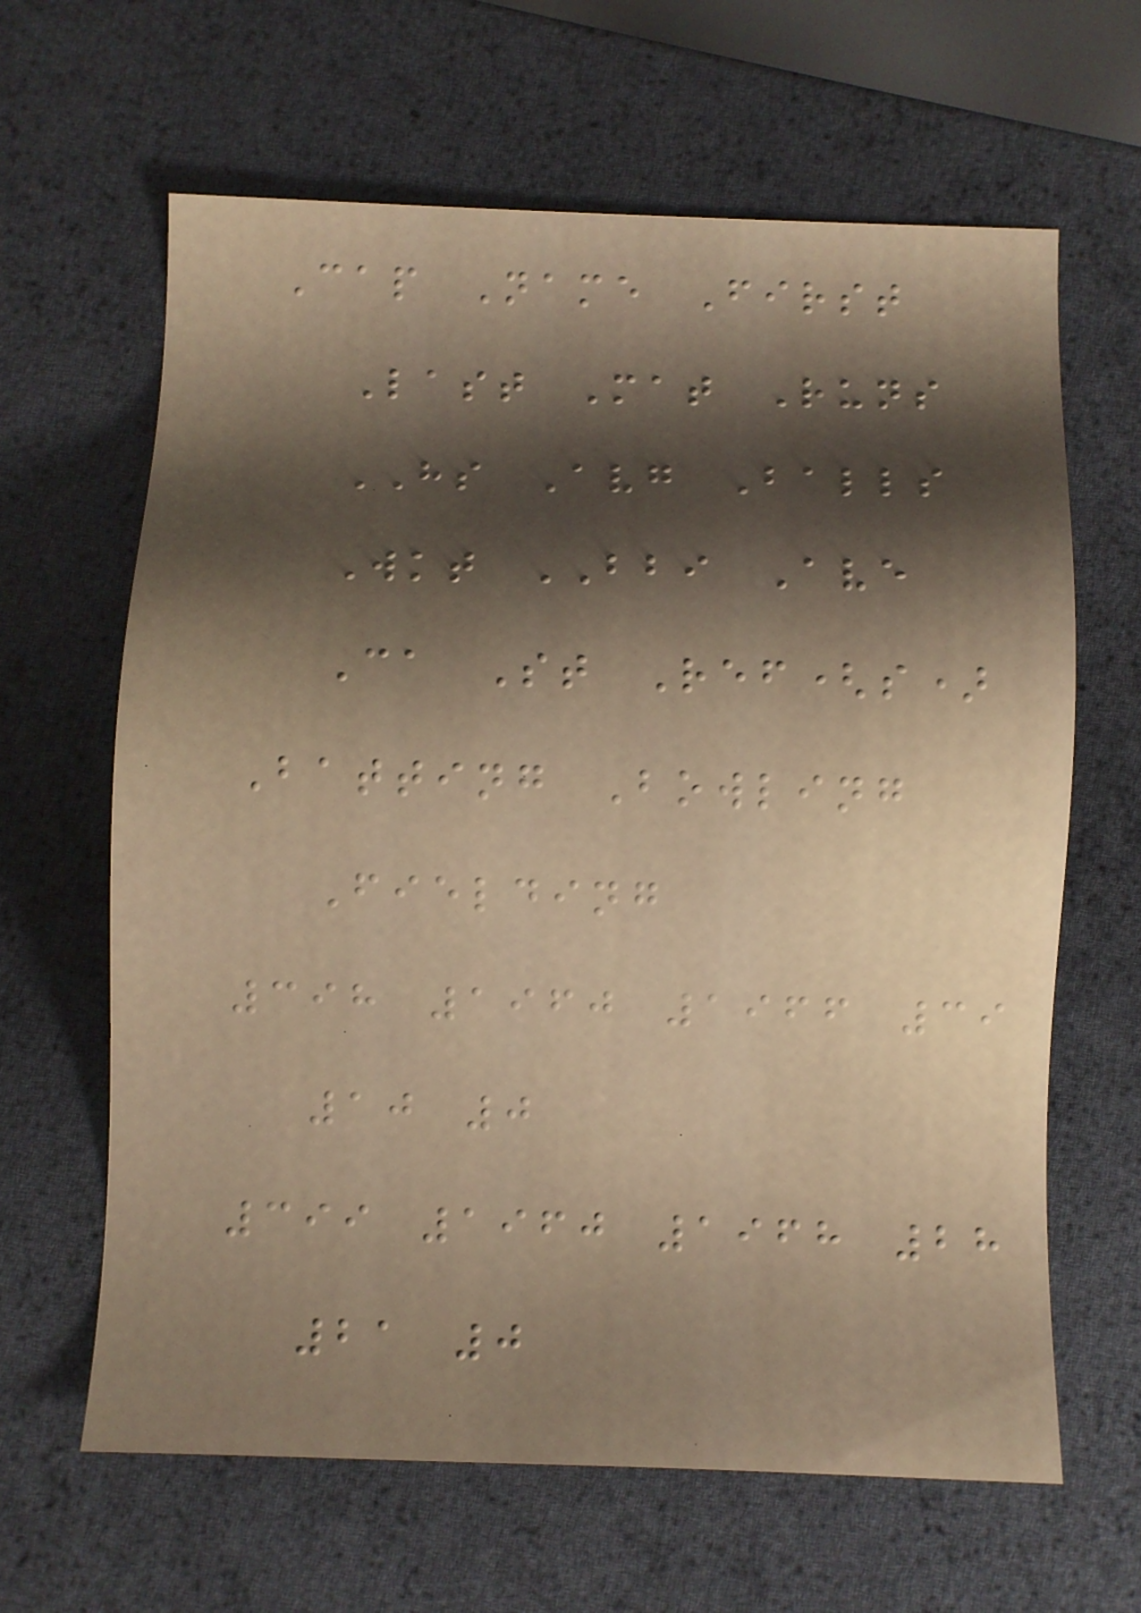Cap Name First
Last Mat Runs
HS Avg Balls
Wkt BBI Ave
Ca St Ref(s)
Batting Bowling
Fielding
398 1960 1966 39
10 0
399 1960 1968 28
21 0
